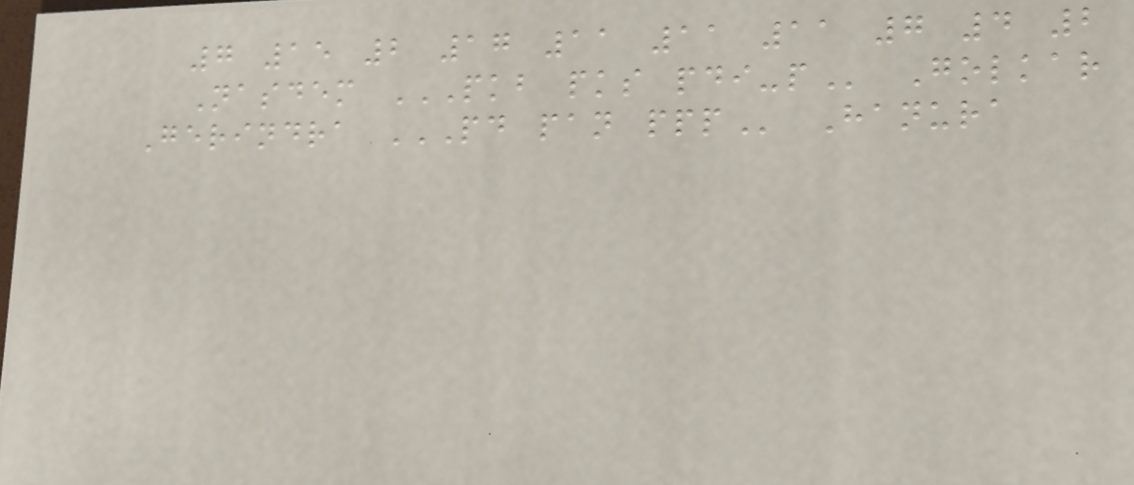7 15 2 17 11 11 11 7 4 2
Nasdem PKB PKS PDI-P Golkar
Gerindra PD PAN PPP Hanura
